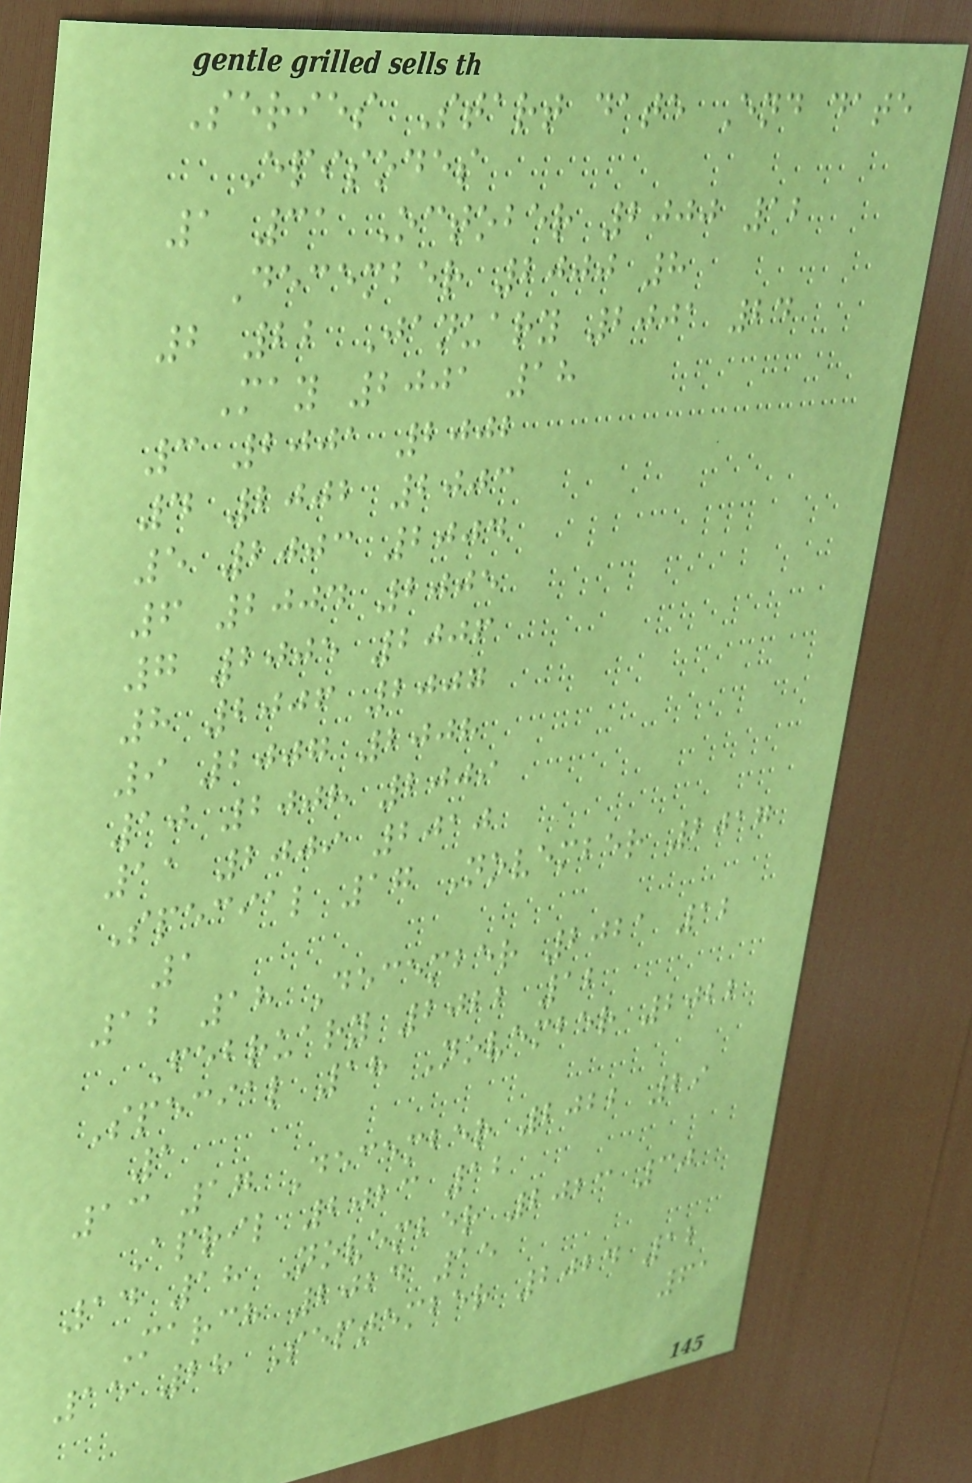Series Start date End date
Episodes
1 31 October 2000 12
December 2000 8
2 22 January 2001 24
May 2001 18
3 2001 2002
4 2002 2003
5 2003 2004
6 2004 2005
7 2005 2006
8 2006 2007
9 2007 2008
10 2008 2009
11 2009 2010
Special 17 November 2017
1
12 18 December 2021 12
February 2022 12
Special 18 November 2022
1
13 17 December 2022 29
April 2023 12
14 18 November 2023 30
March 2024 15
15 28 September 2024 12
61
